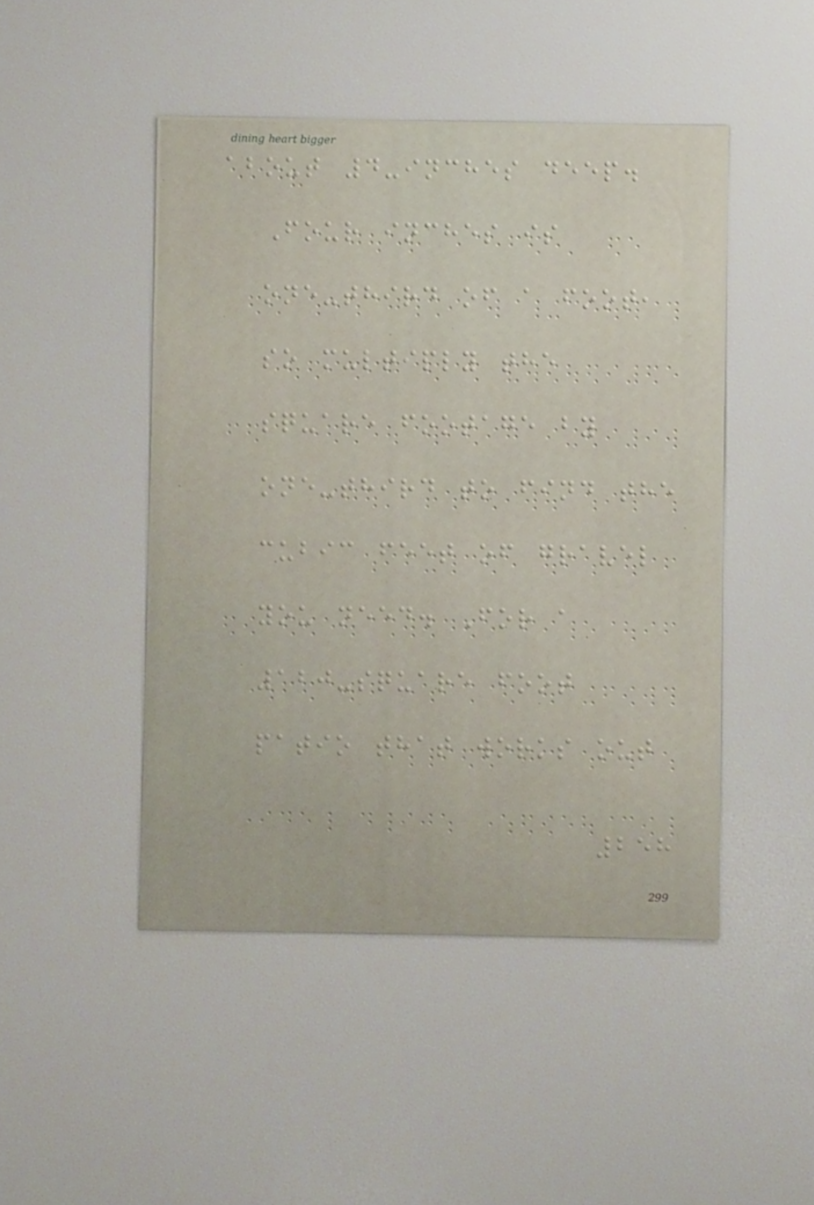about 4-inches deep.
Four inches is
one-third of a foot,
so multiply the
square footage by
one-third to find the
cubic feet of gravel
you need. For a
120-square foot
patio that works out
258
